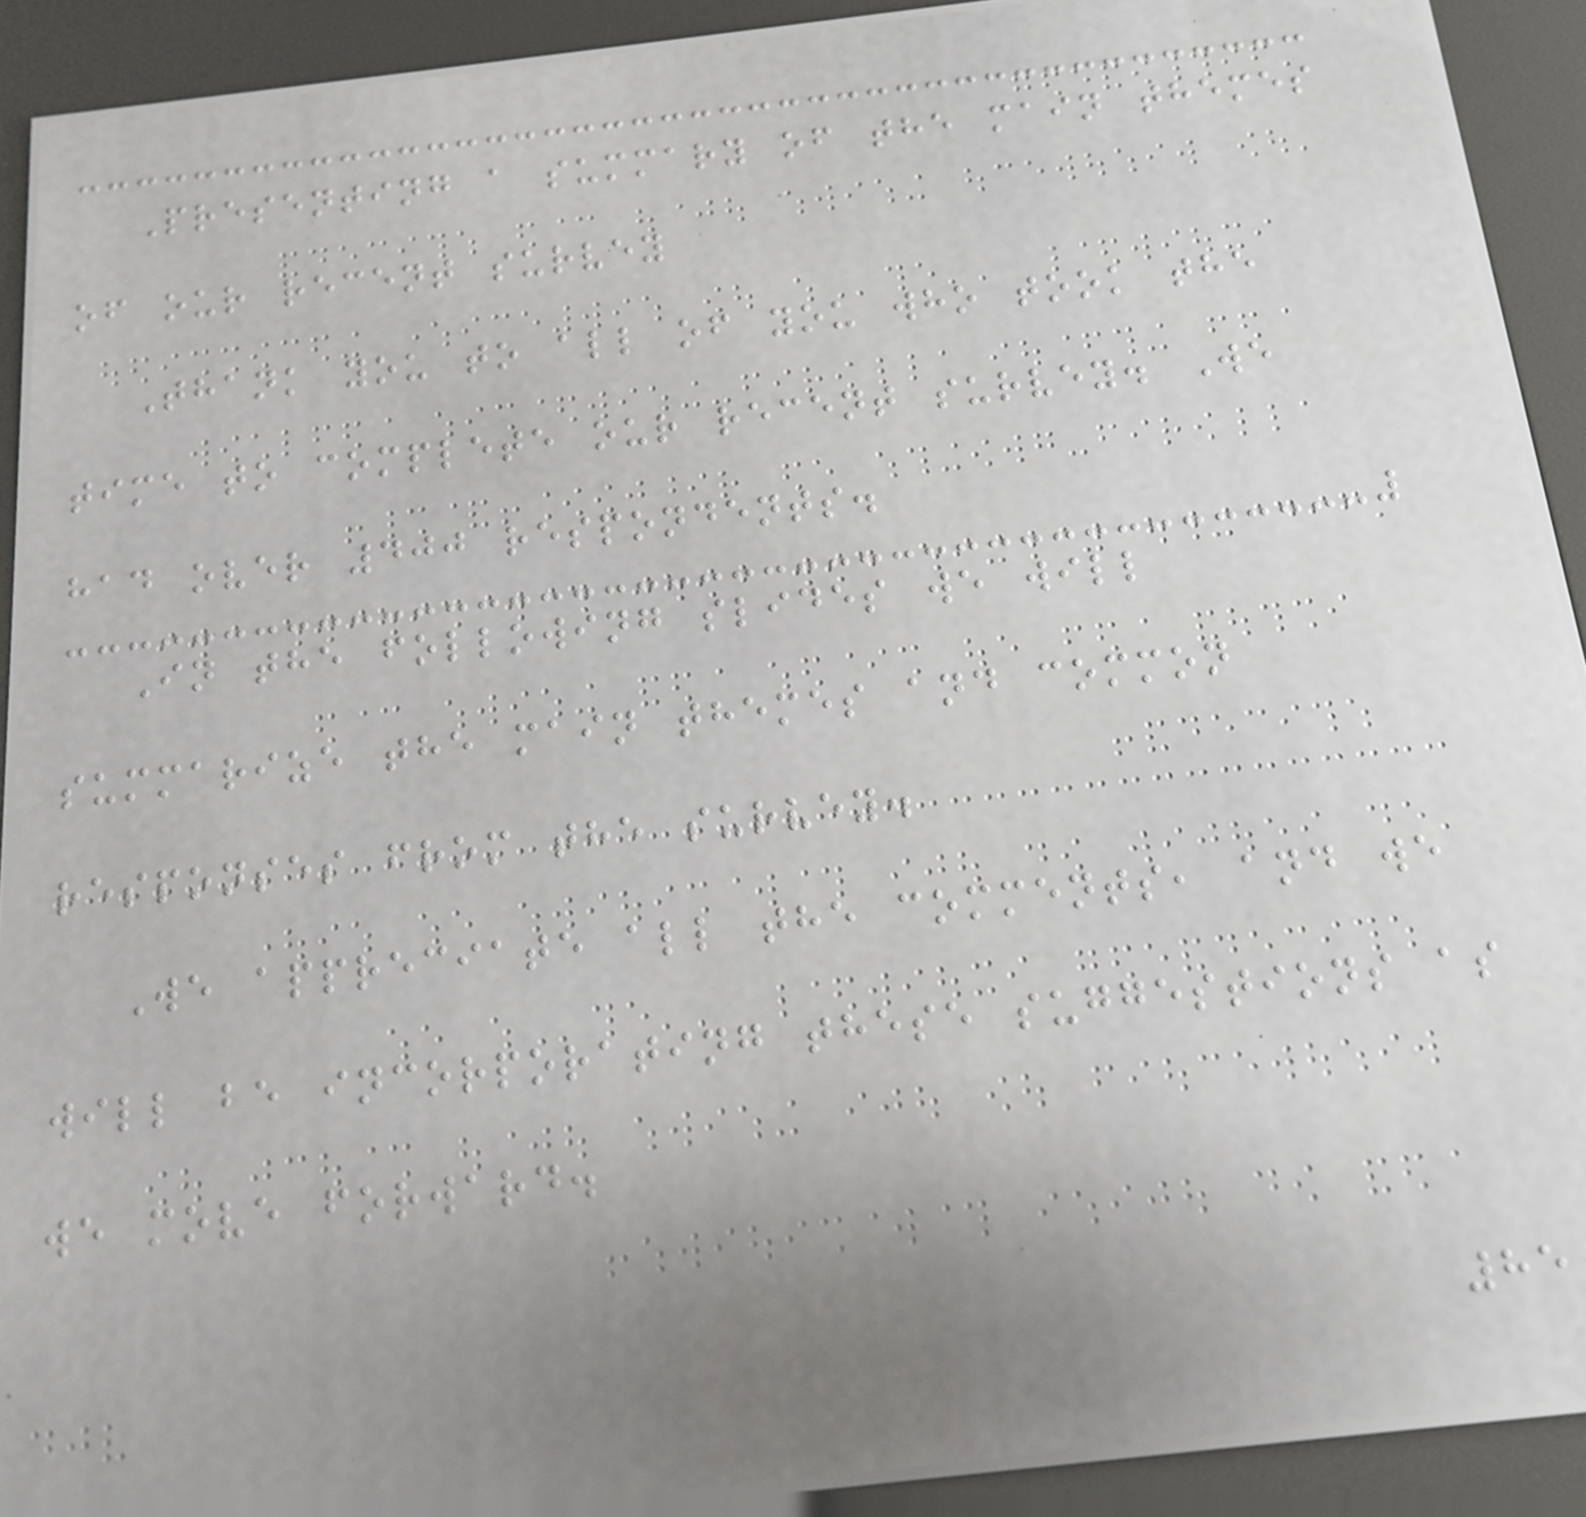Presenting a summary of the main themes
of our recent survey
Thank you to all of you who took the
time to complete our recent survey. We
had over 400 respondents.
In the following slides we will
summarize the main themes and common
responses from the survey.
We appreciate all the comments, and we
will be incorporating these suggestions as
we move forward.
85
